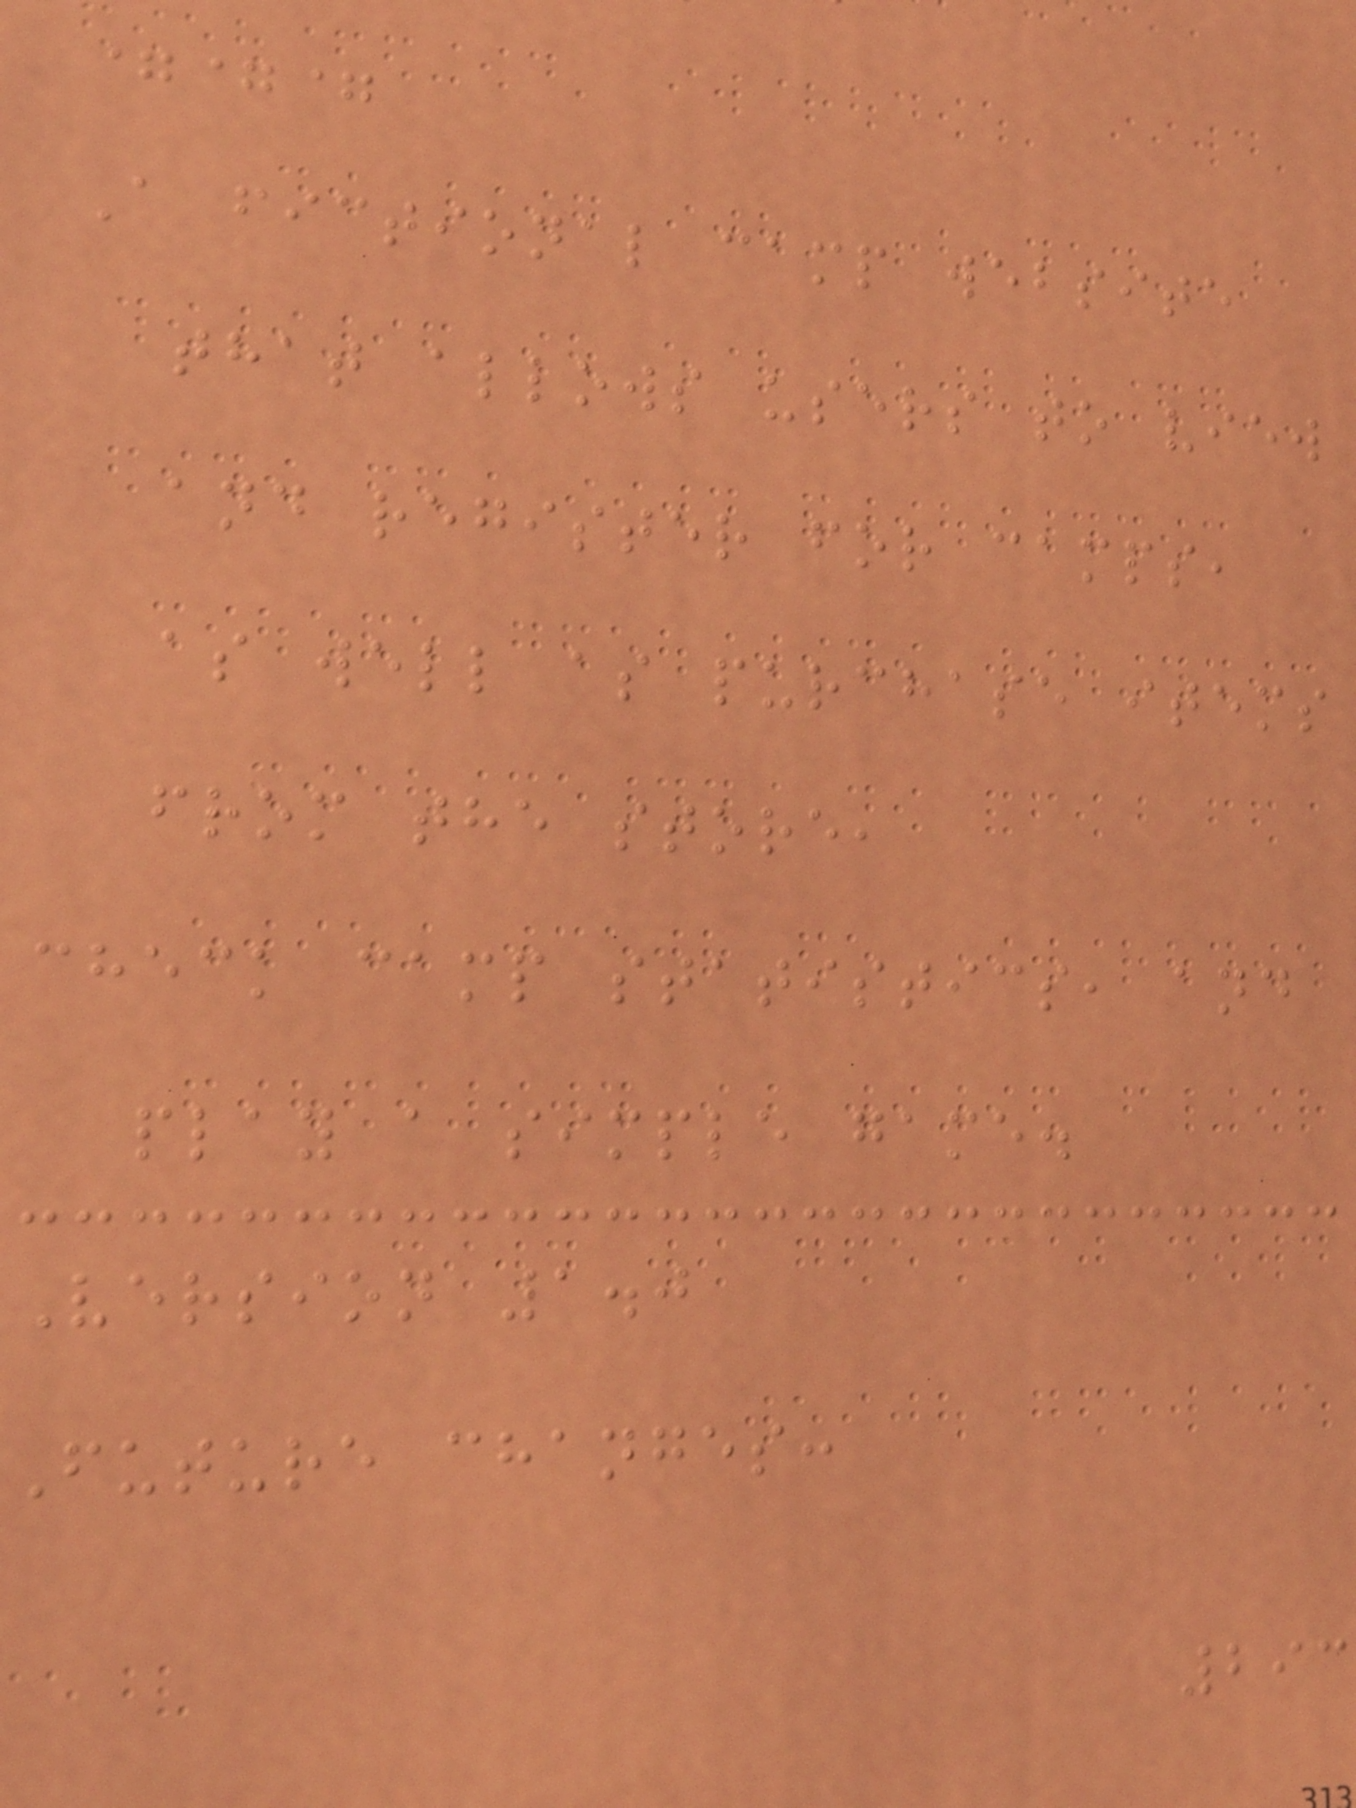===
A fictional camp website
that allows users to view
and register for camps,
as well as purchase items
from the store,
check camp statistics, and
play a simple game.
Version 1.0
Future changes:
293
